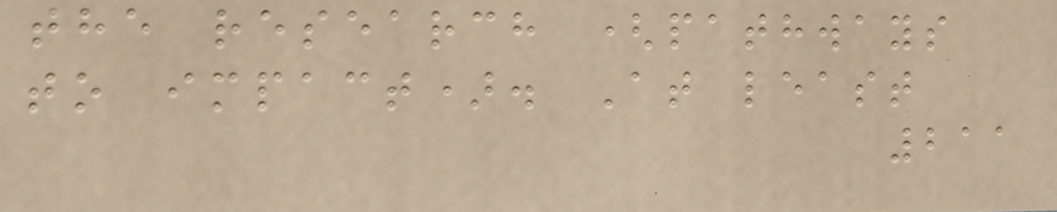the research (pathways
to impact). At least
211
